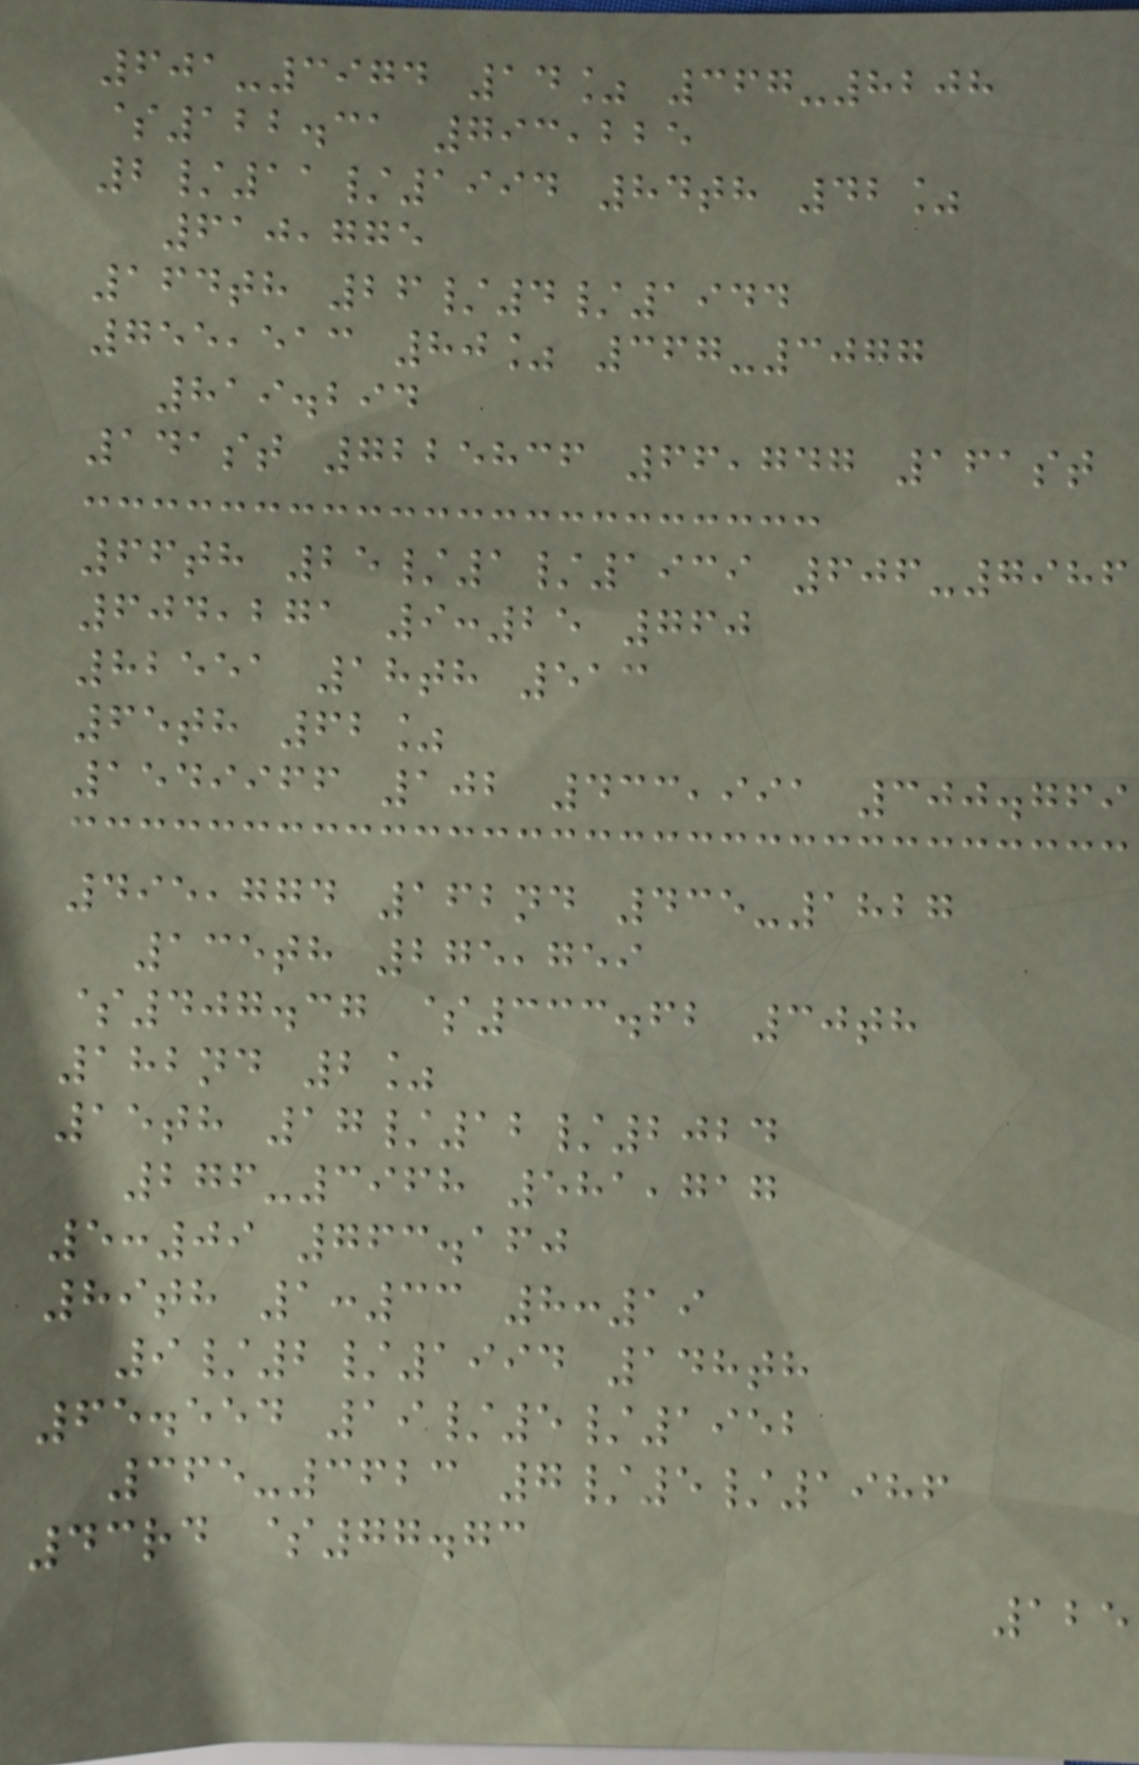601-3974 14% 367-8208
$122.31 793,225
2/11/1994 84th 42%
610,775
164th 26/4/1944
755,513 80% 367-3077
819.294
141st 7225836 66,747 161st
66th 25/1/1939 606-7986
604,271 9:25 760
82551 18th 513
65th 62%
1549966 102 433,991 300.769
495,774 162nd 435-1827
135th 275,759
$407.37 $333.62 30th
182nd 2%
15th 17/12/2024
276-3968 581,717
5:09 763.160
89th 1:33 8:19
9/2/1994 148th
65.554 19/5/1952
365-3623 7/5/1986
43rd $77.73
125
